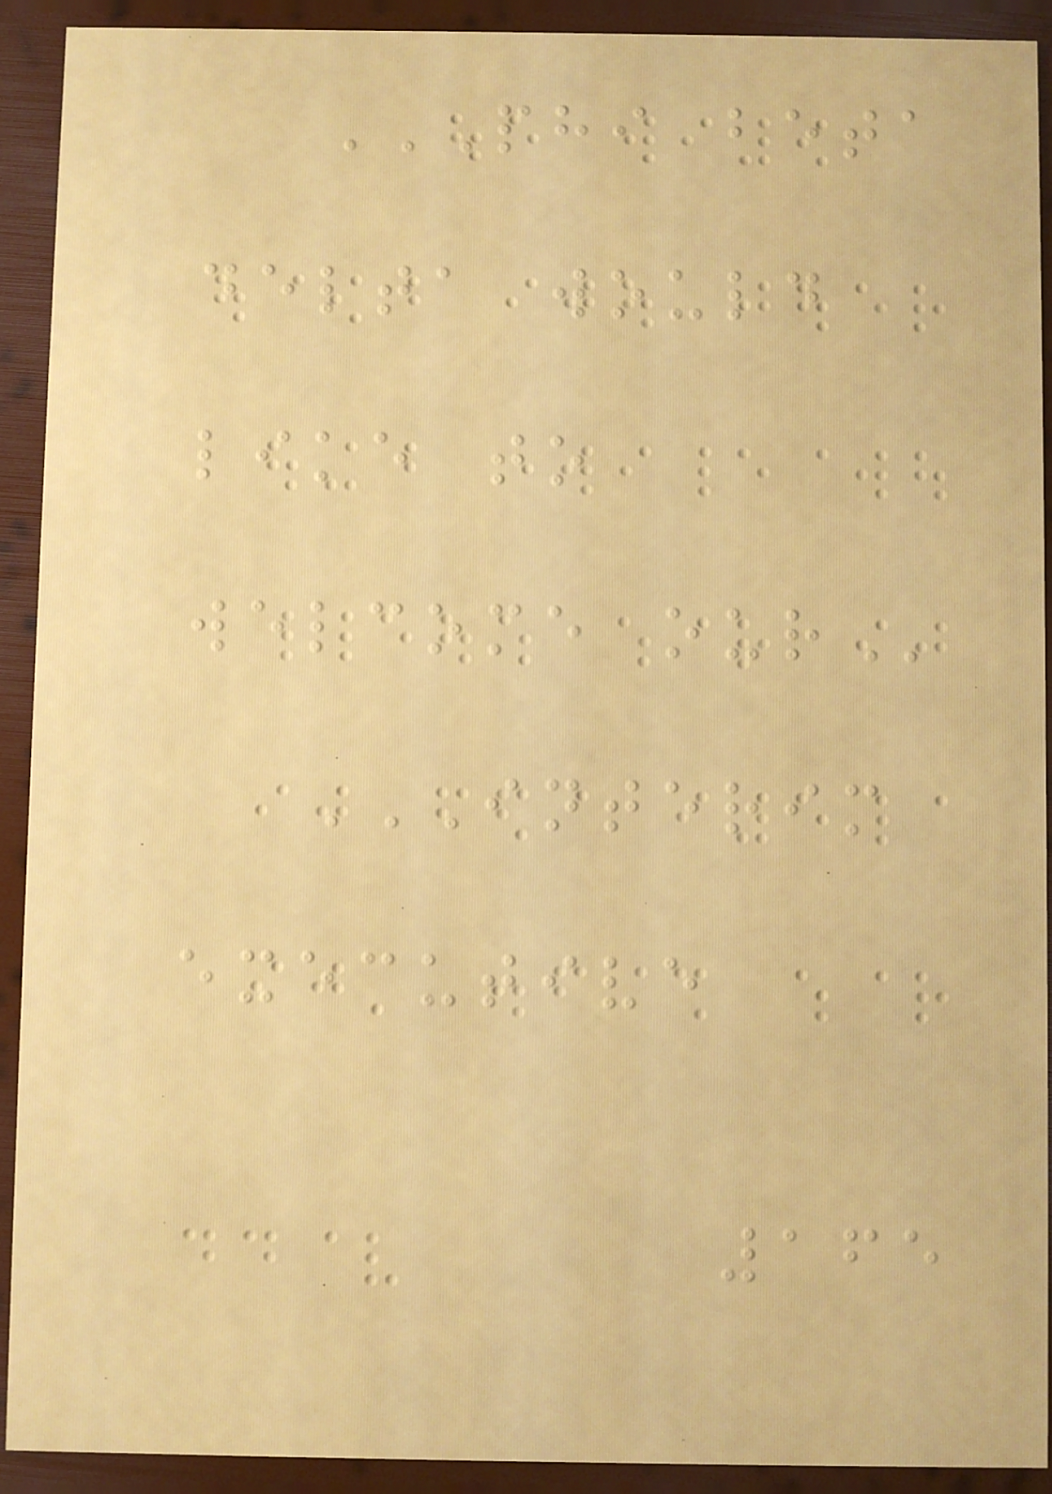PHI BETA
DELTA WOULD
LIKE TO
WELCOME OUR
INTERIM
EXECUTIVE
165
